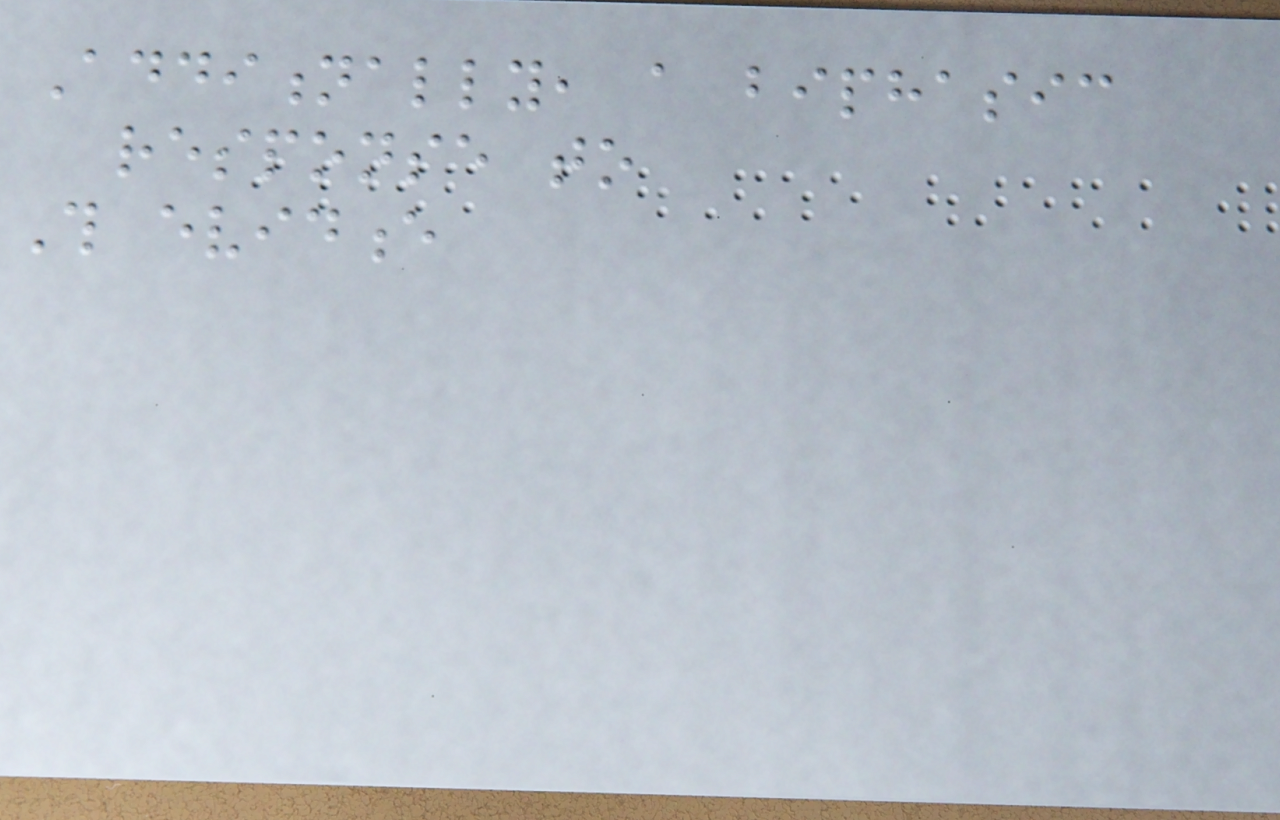Additionally, a biphasic
response to
This evidence
